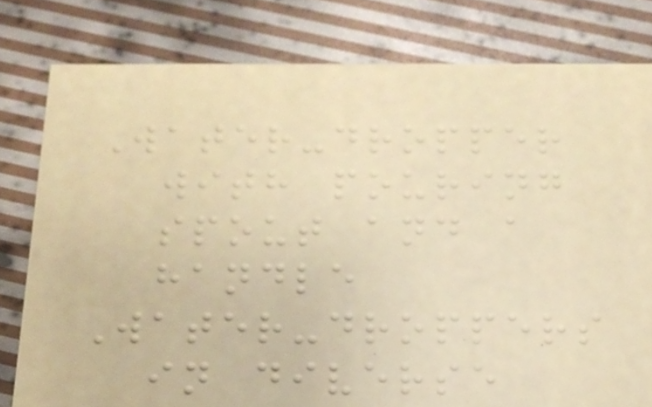Water-dropper
with pouring
spout and a
handle
Water-droppers
in diverse
